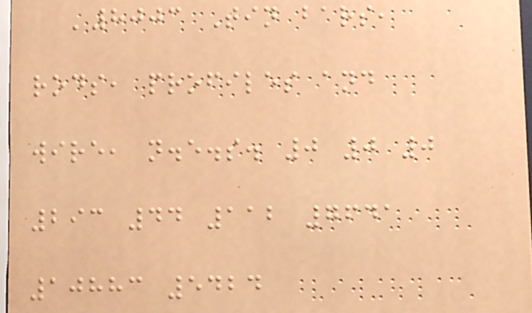'8003 Tin bars,
rods, profiles and
wire, n.e.s. 0 0 0
293 44 112 7641
10883 5424
